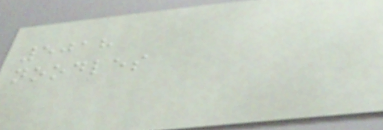5018
noodles
